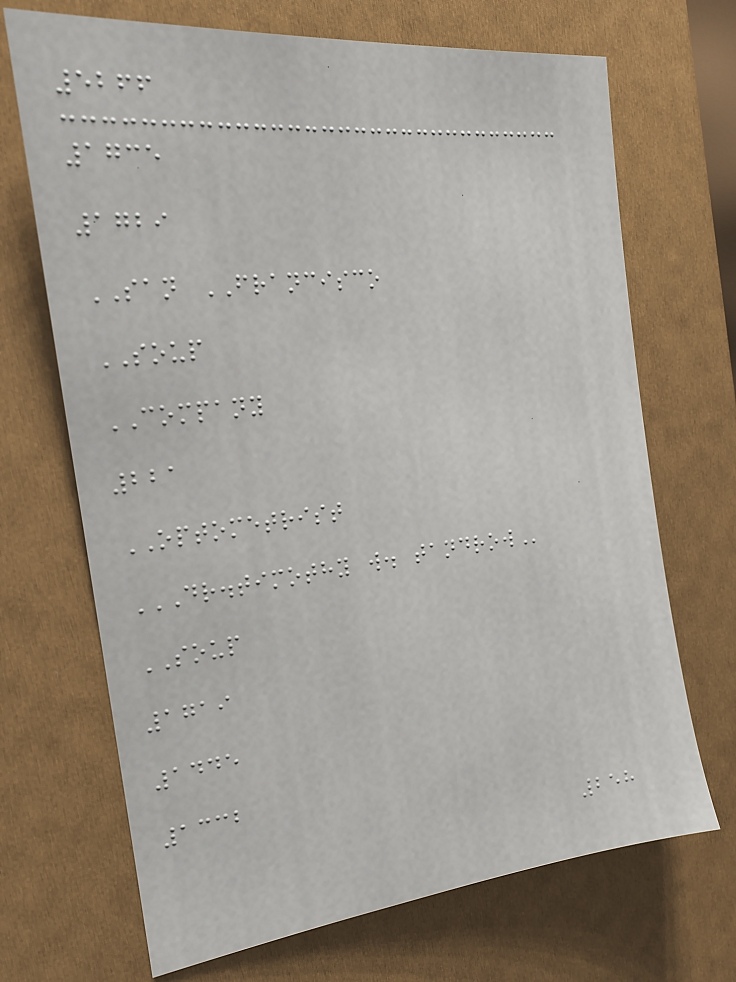5266
1735
1729
SAN FRANCISCO
SOUP
COMPANY
221
OPTOMETRIST
DR.TIMOTHY W. TANDROW
SOUP
1719
1445
1332
258
